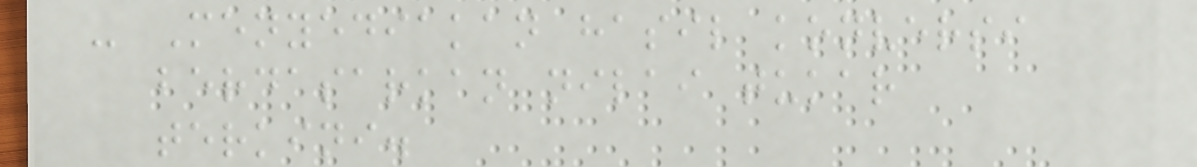- Menyediakan hasil konversi
berdasarkan nilai tukar
terkini.
